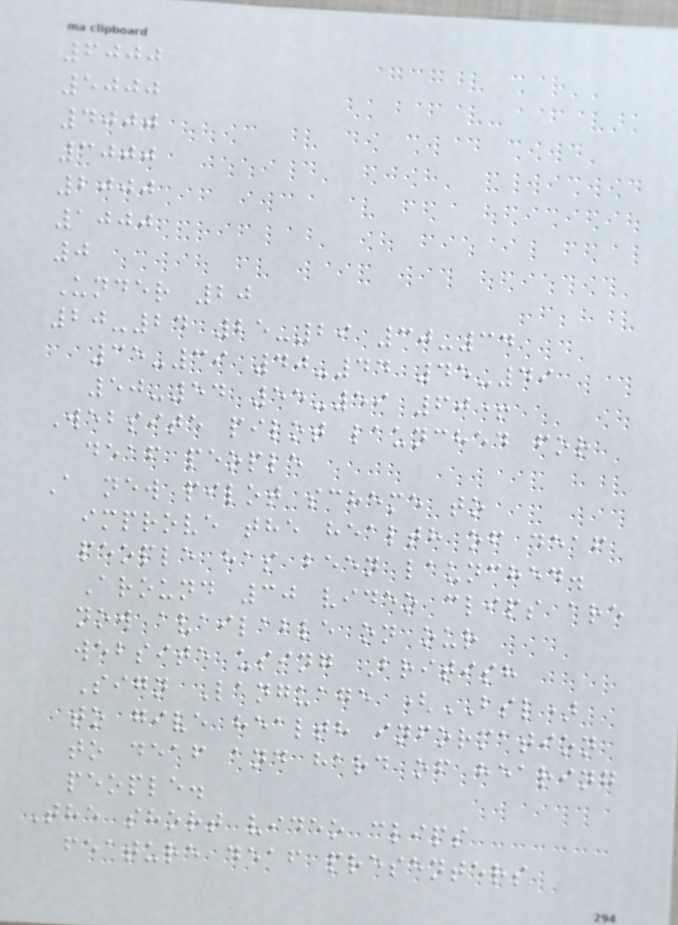6000
5000
4000
3000
2000
1000
0
Under 20
20-24 25-29 30-34
35-39 40-44 45-49
50-54 55-59 60+
Website pilot launched for
deaf people
A new pilot scheme to
improve the health of deaf
people has been launched.
Around 30 video clips are
now available on our
website using British
Sign Language (BSL)
to give health information
to deaf and hard of hearing
people.
The short video clips
feature deaf presenters
